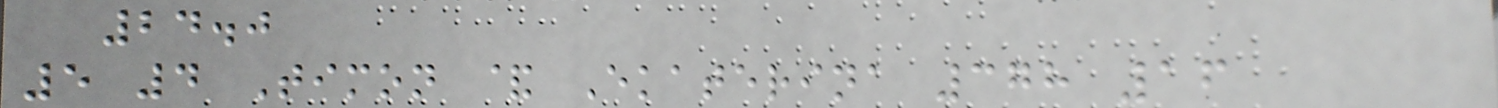24.0
5 4 Timon & Ekaterina 378 16
